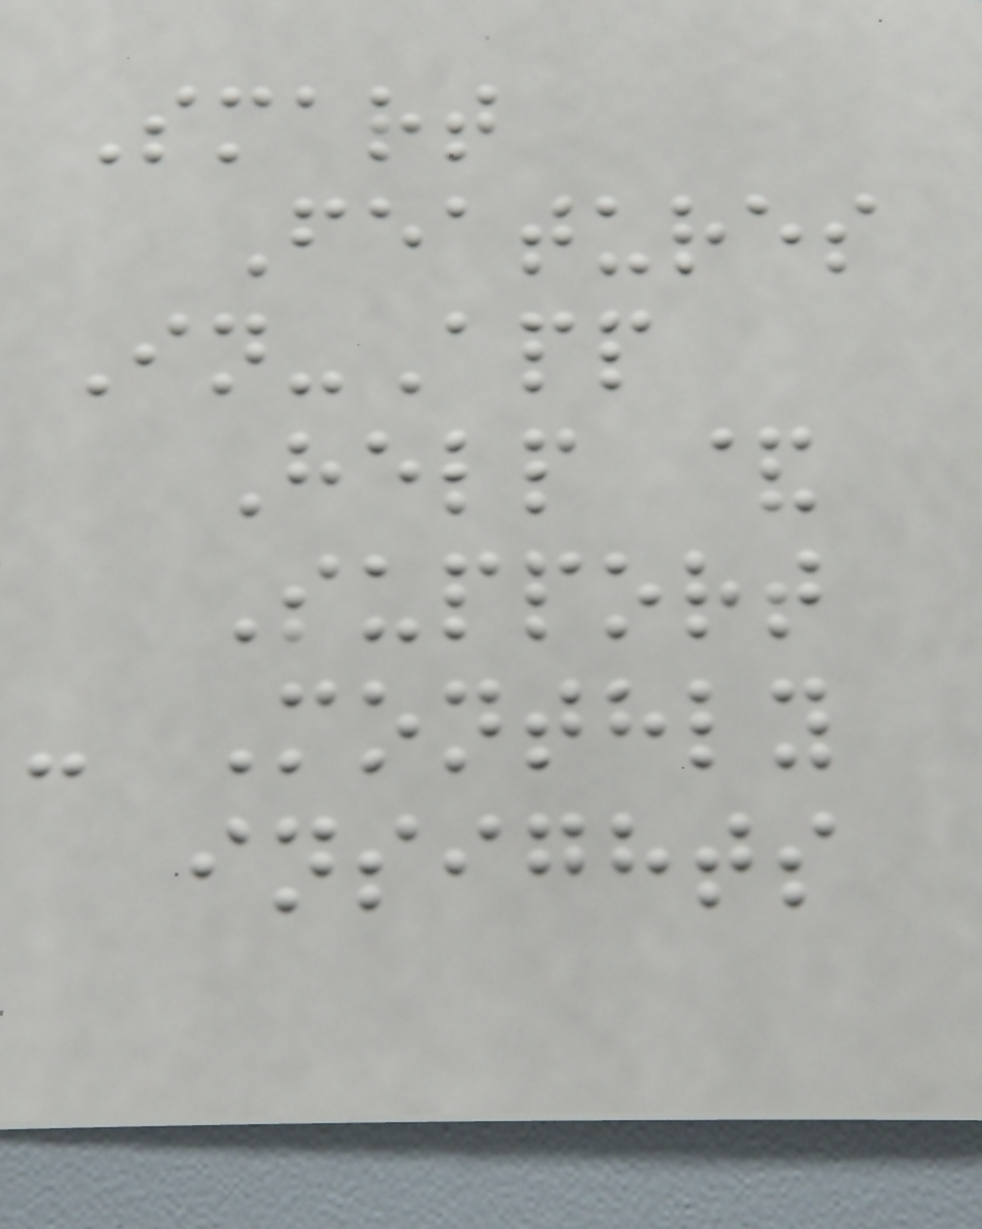Smart
Features
In-App
Help &
Support
- Monthly
insights
